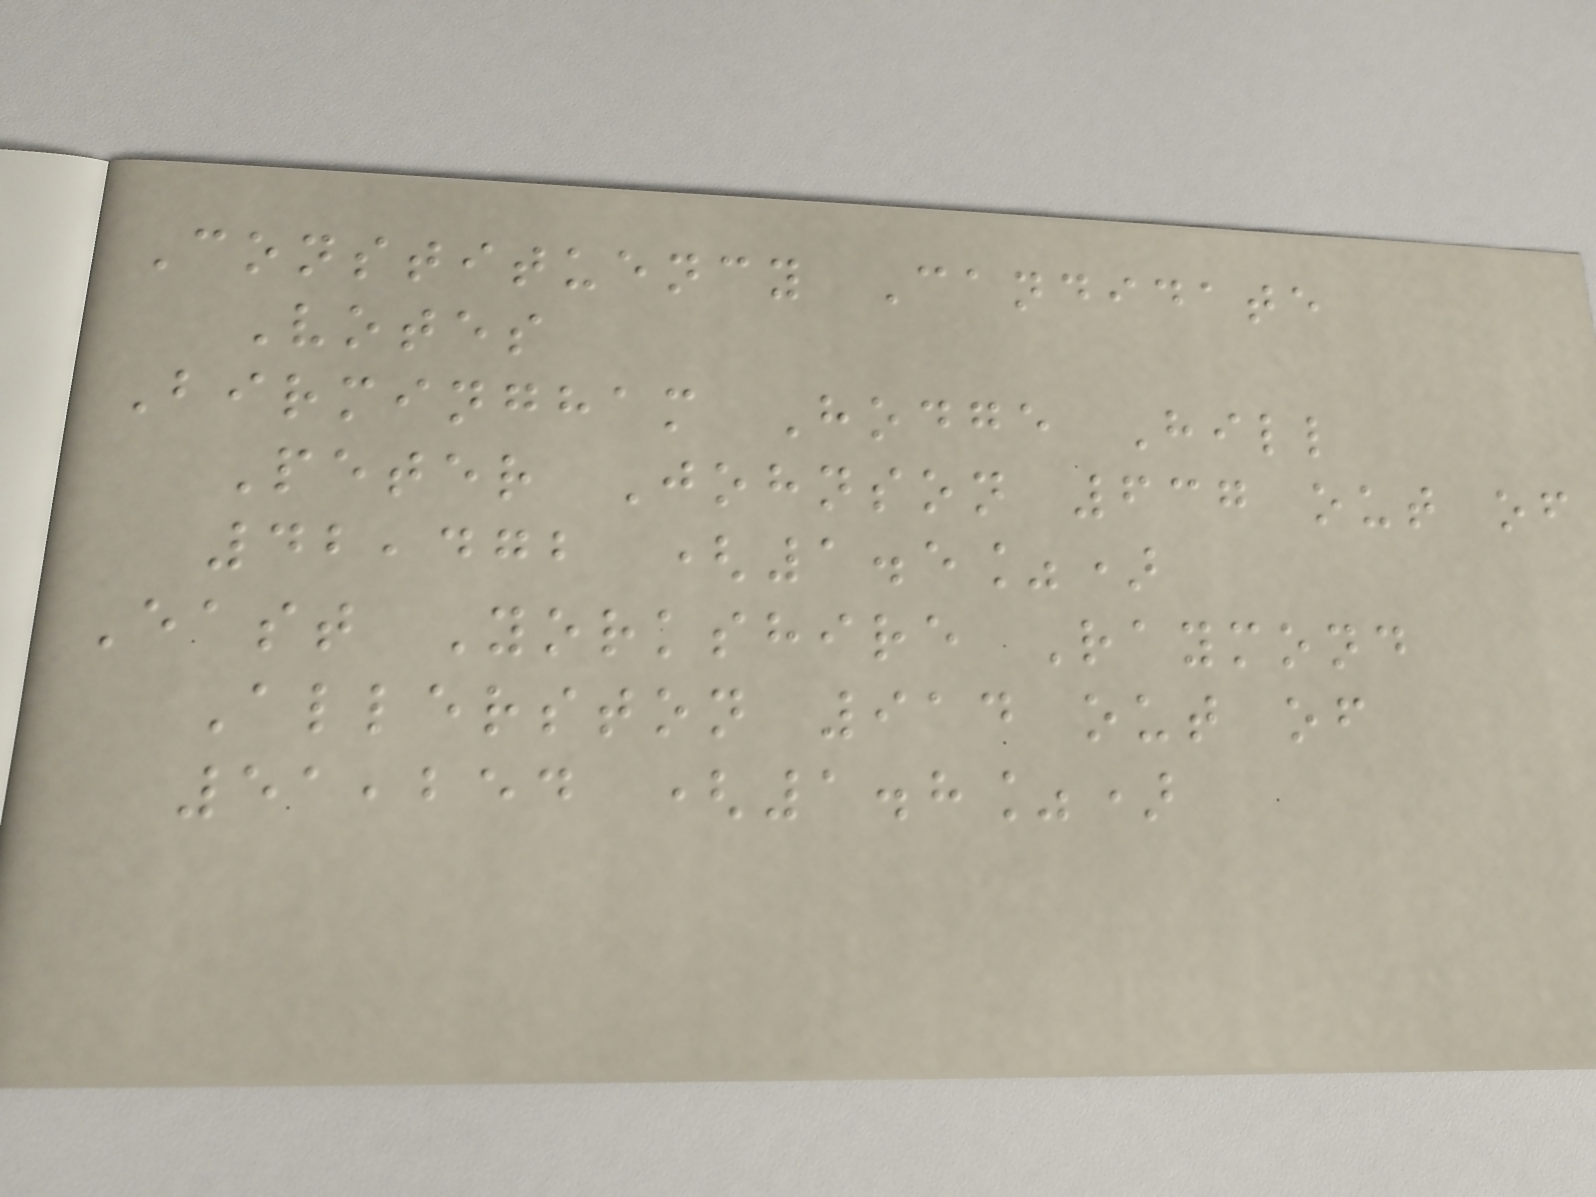Constituency Candidate
Votes
Birmingham Hodge Hill
Peter Johnson 637 out of
42,472 (1.5%)
East Yorkshire Raymond
Allerston 914 out of
51,254 (1.8%)
